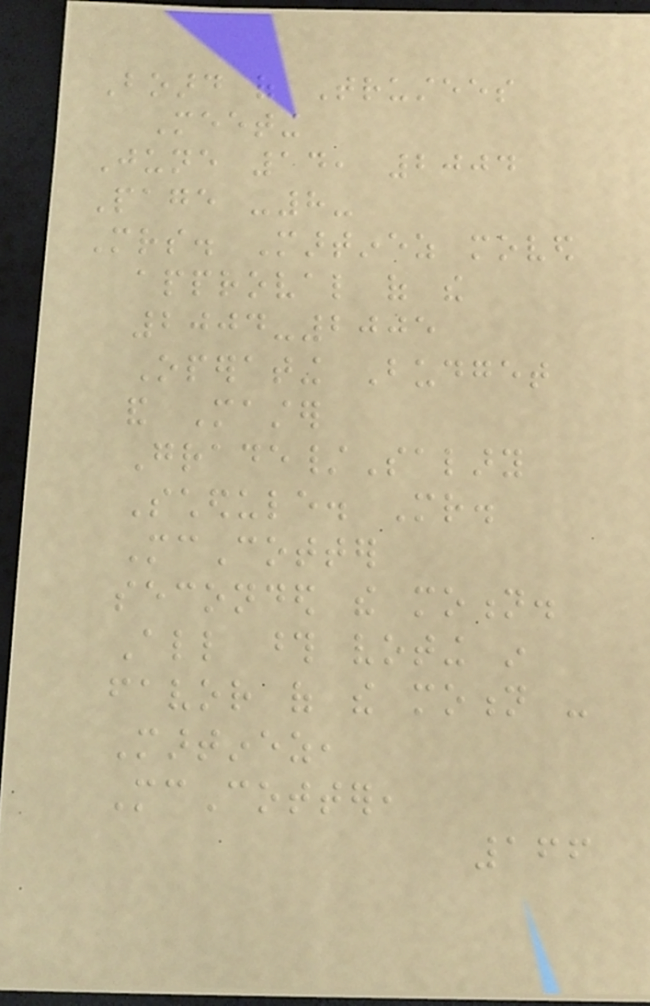Board of Trustees
Meeting
June 14, 2004
Page -8-
Mrs. Martinez moved
approval of the
2004-2005
Operating Budget
and Master
Grade/Salary
Schedule. Mr.
McCotter
seconded the motion.
All those voting in
favor of the motion -
Martinez,
McCotter,
166
